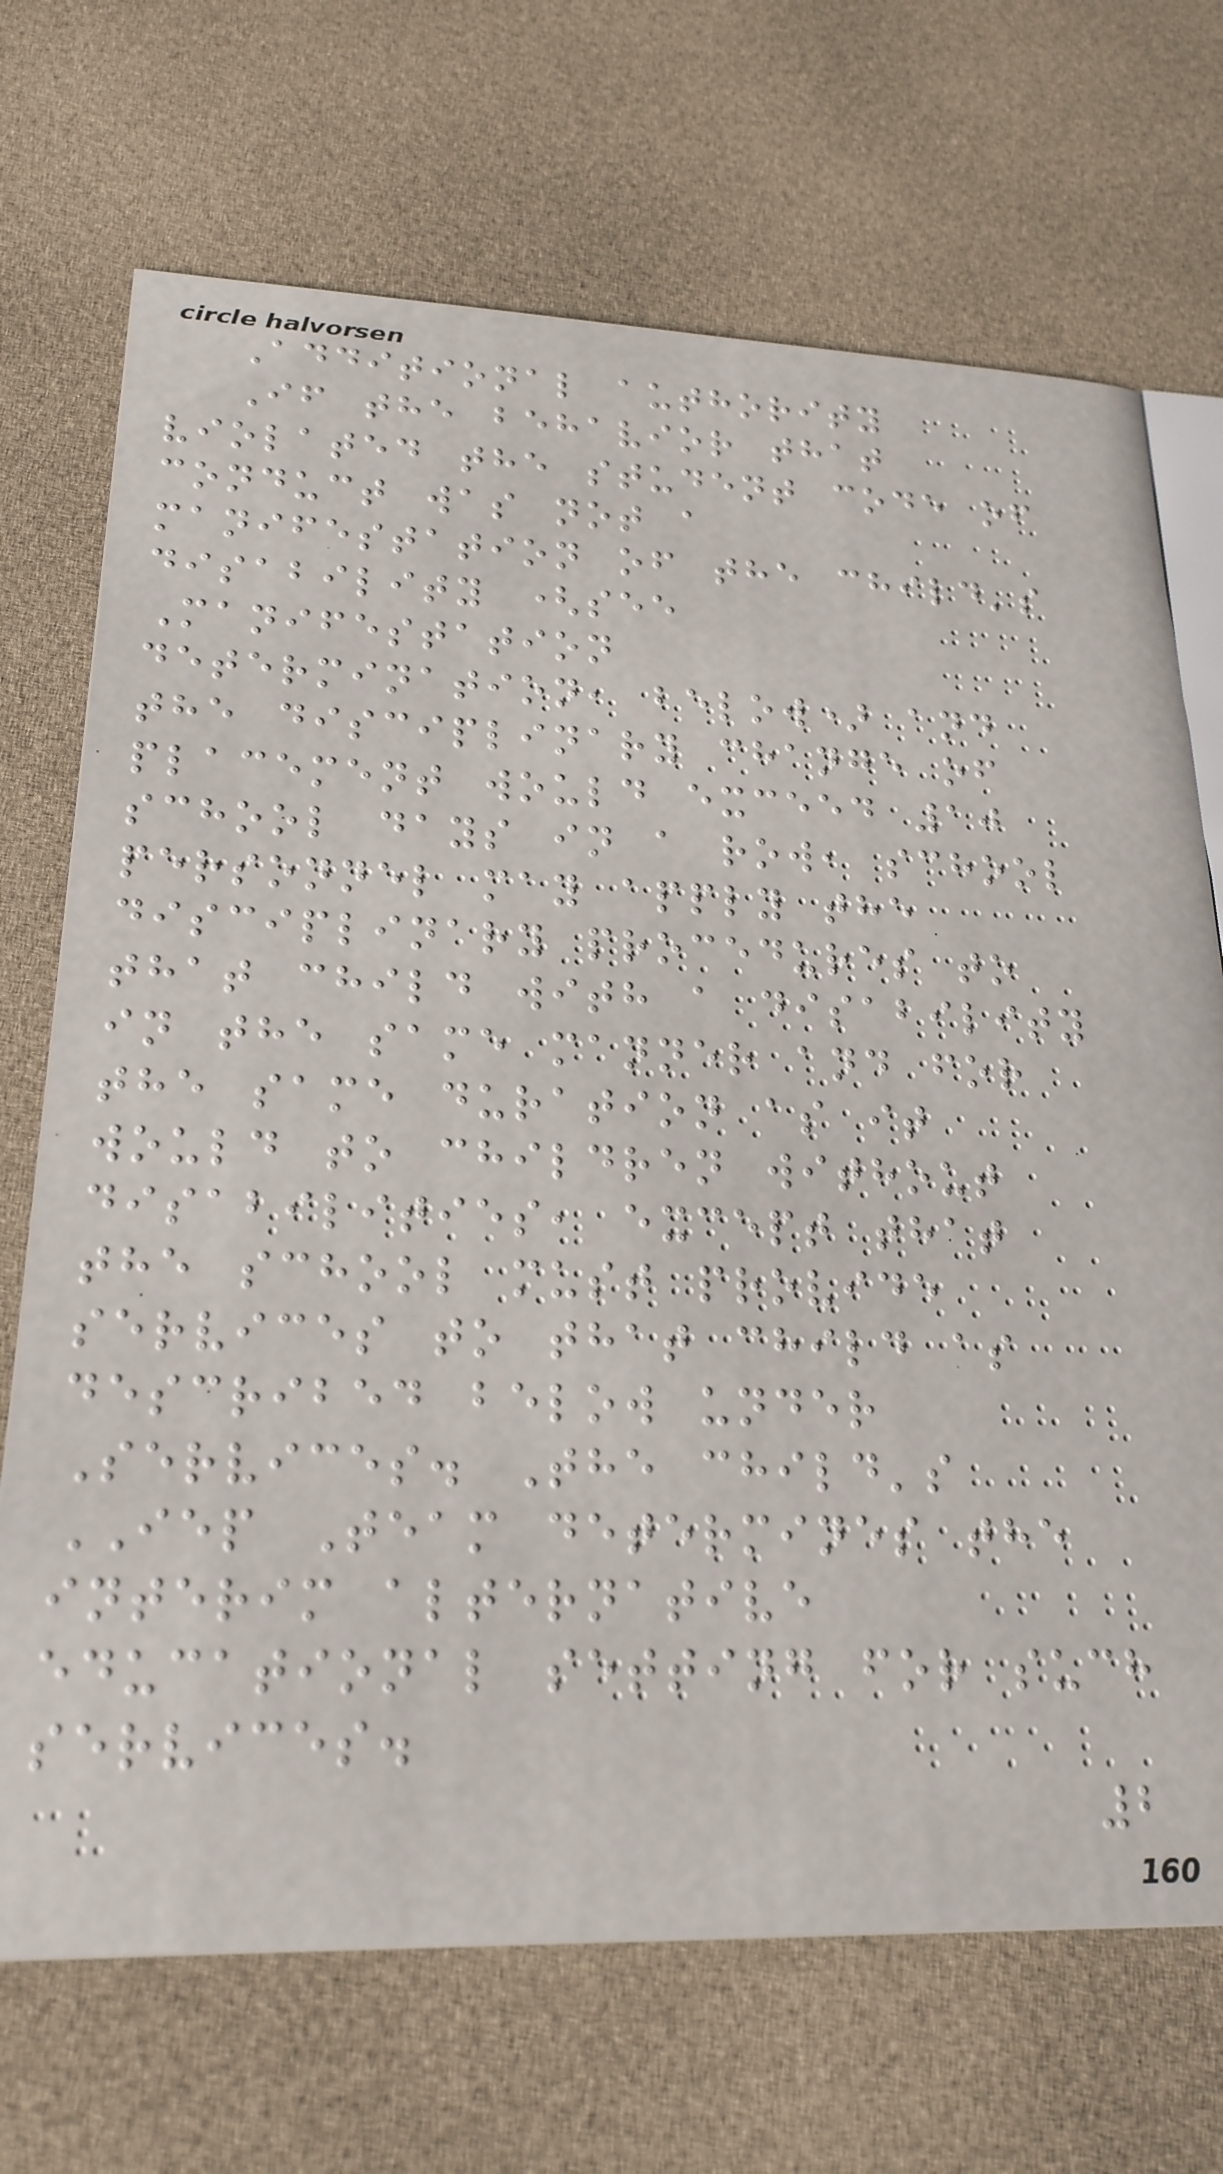Additional authority
If the behavior that
violated the student code of
conduct was not a
manifestation of the child's
disability (see
Manifestation
determination, below) and
the disciplinary change of
placement would exceed 10
school days in a row, school
personnel may apply the
disciplinary procedures to
that child with a disability
in the same manner and for
the same duration as it
would to children without
disabilities, except that
the school must provide
services to that child as
described below under
Services. The child's
IEP Team determines the
interim alternative
educational setting for such
services.
2
